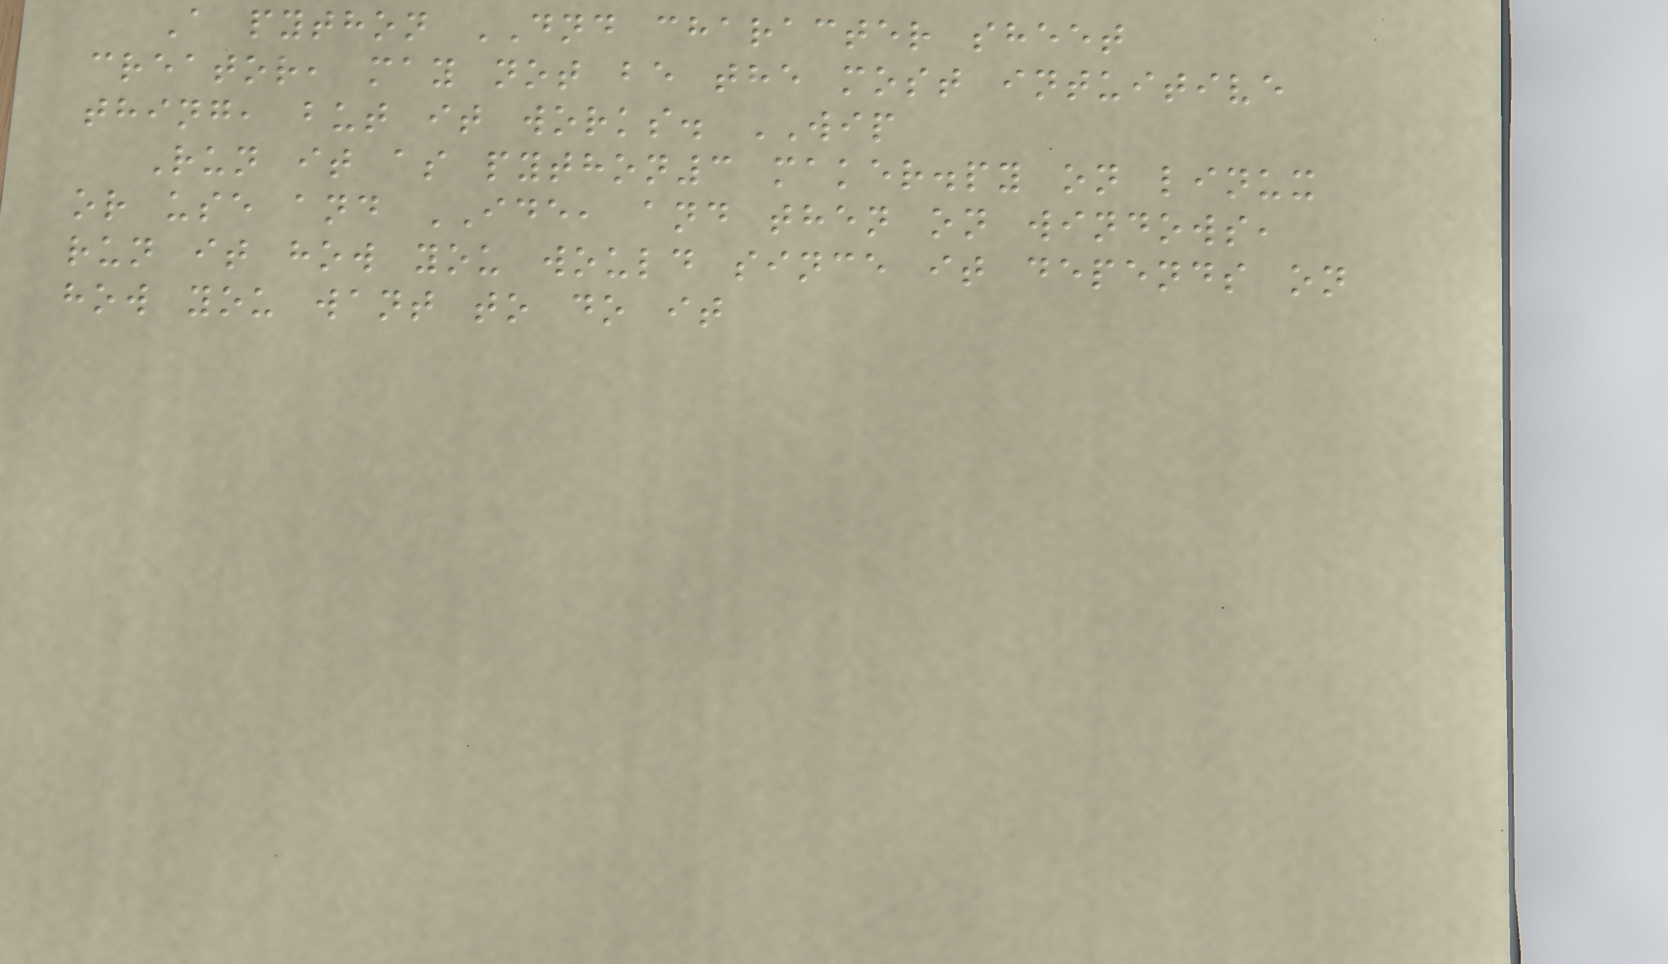A python DND character sheet
creator, may not be the most intuitive
thing, but it works. WIP
Run it as python3 maker.py on linux
or use and IDE, and then on windows,
run it how you would since it depends on
how you want to do it
